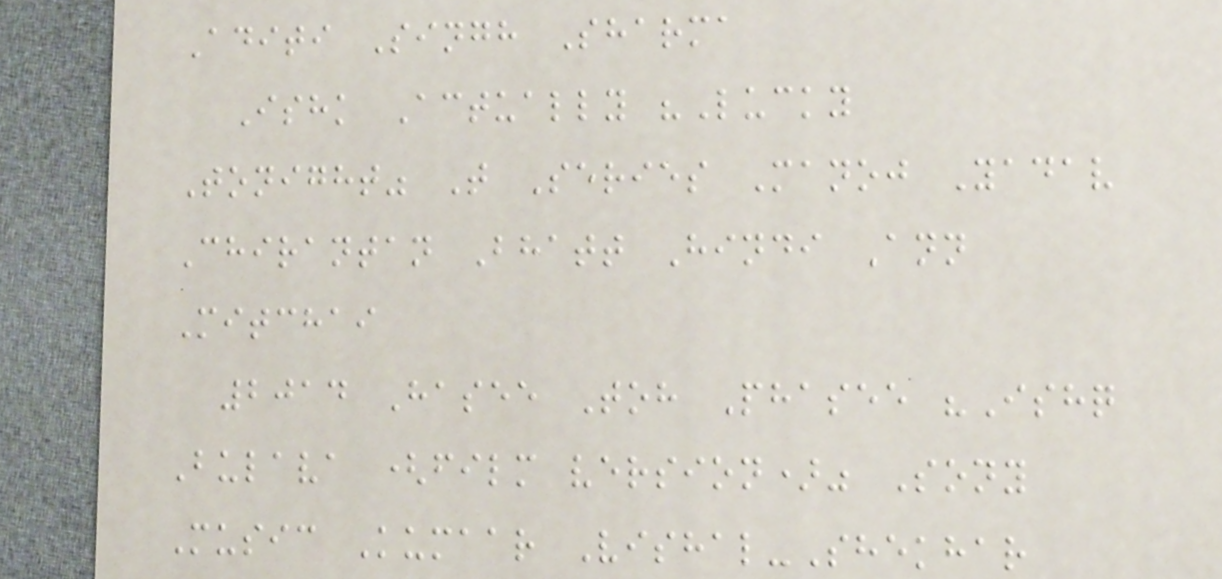Aditi Singh Sharma
Ishk Actually "Lucky
Tonight" T Series Manoj Yadav
Chirantan Bhatt Hindi Ann
Mitchai
2014 Hasee Toh Phasee "Ishq
Bulava (film version)" Sony
Music Kumaar Vishal-Shekhar
